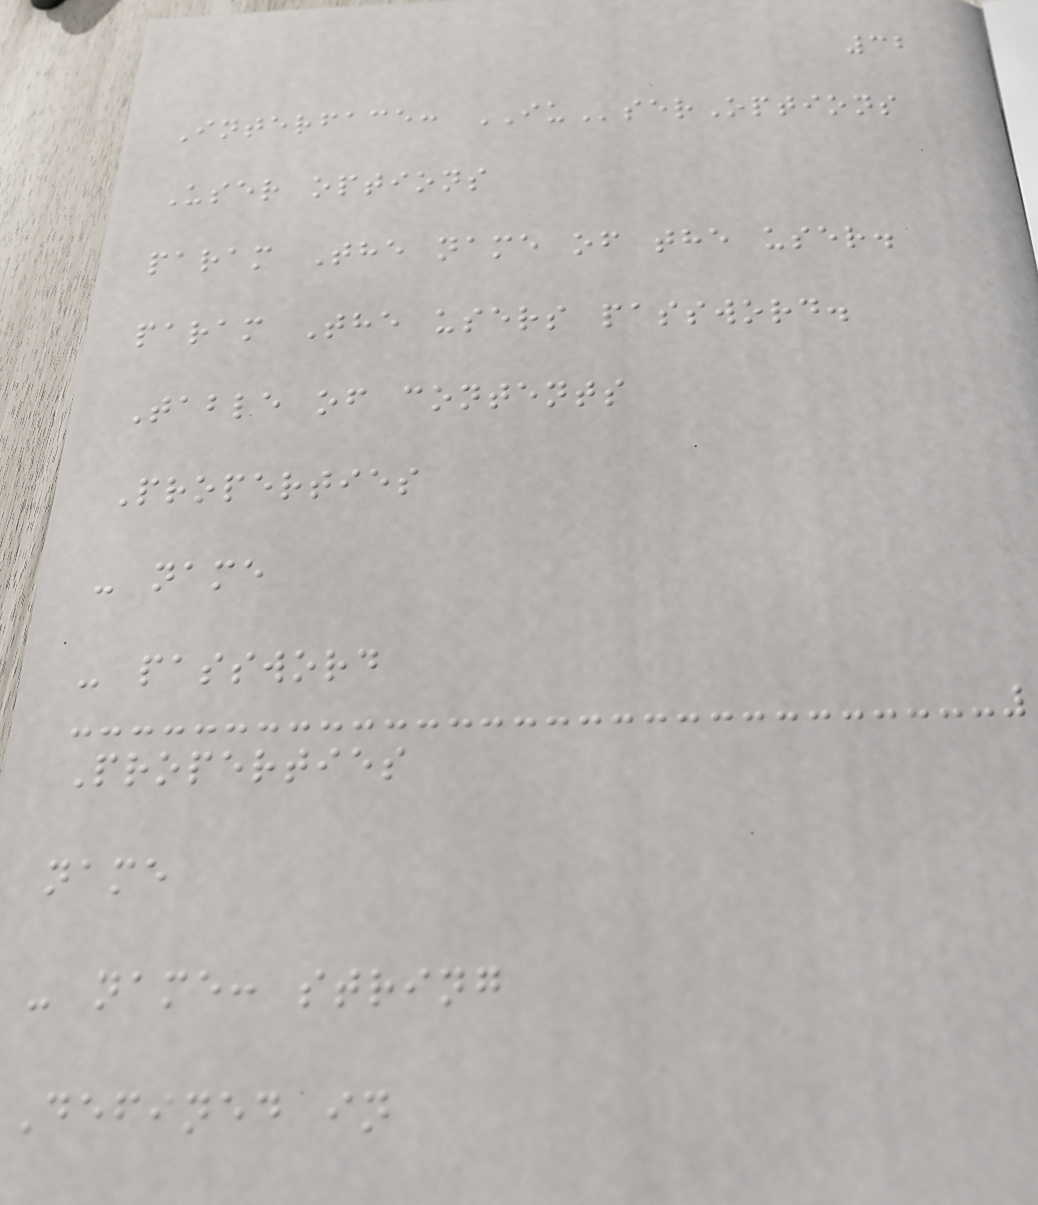32
Interface: IUserOptions
User options
param The name of the user.
param The users password.
Table of contents
Properties
- name
- password
Properties
name
- name: string
Defined in
